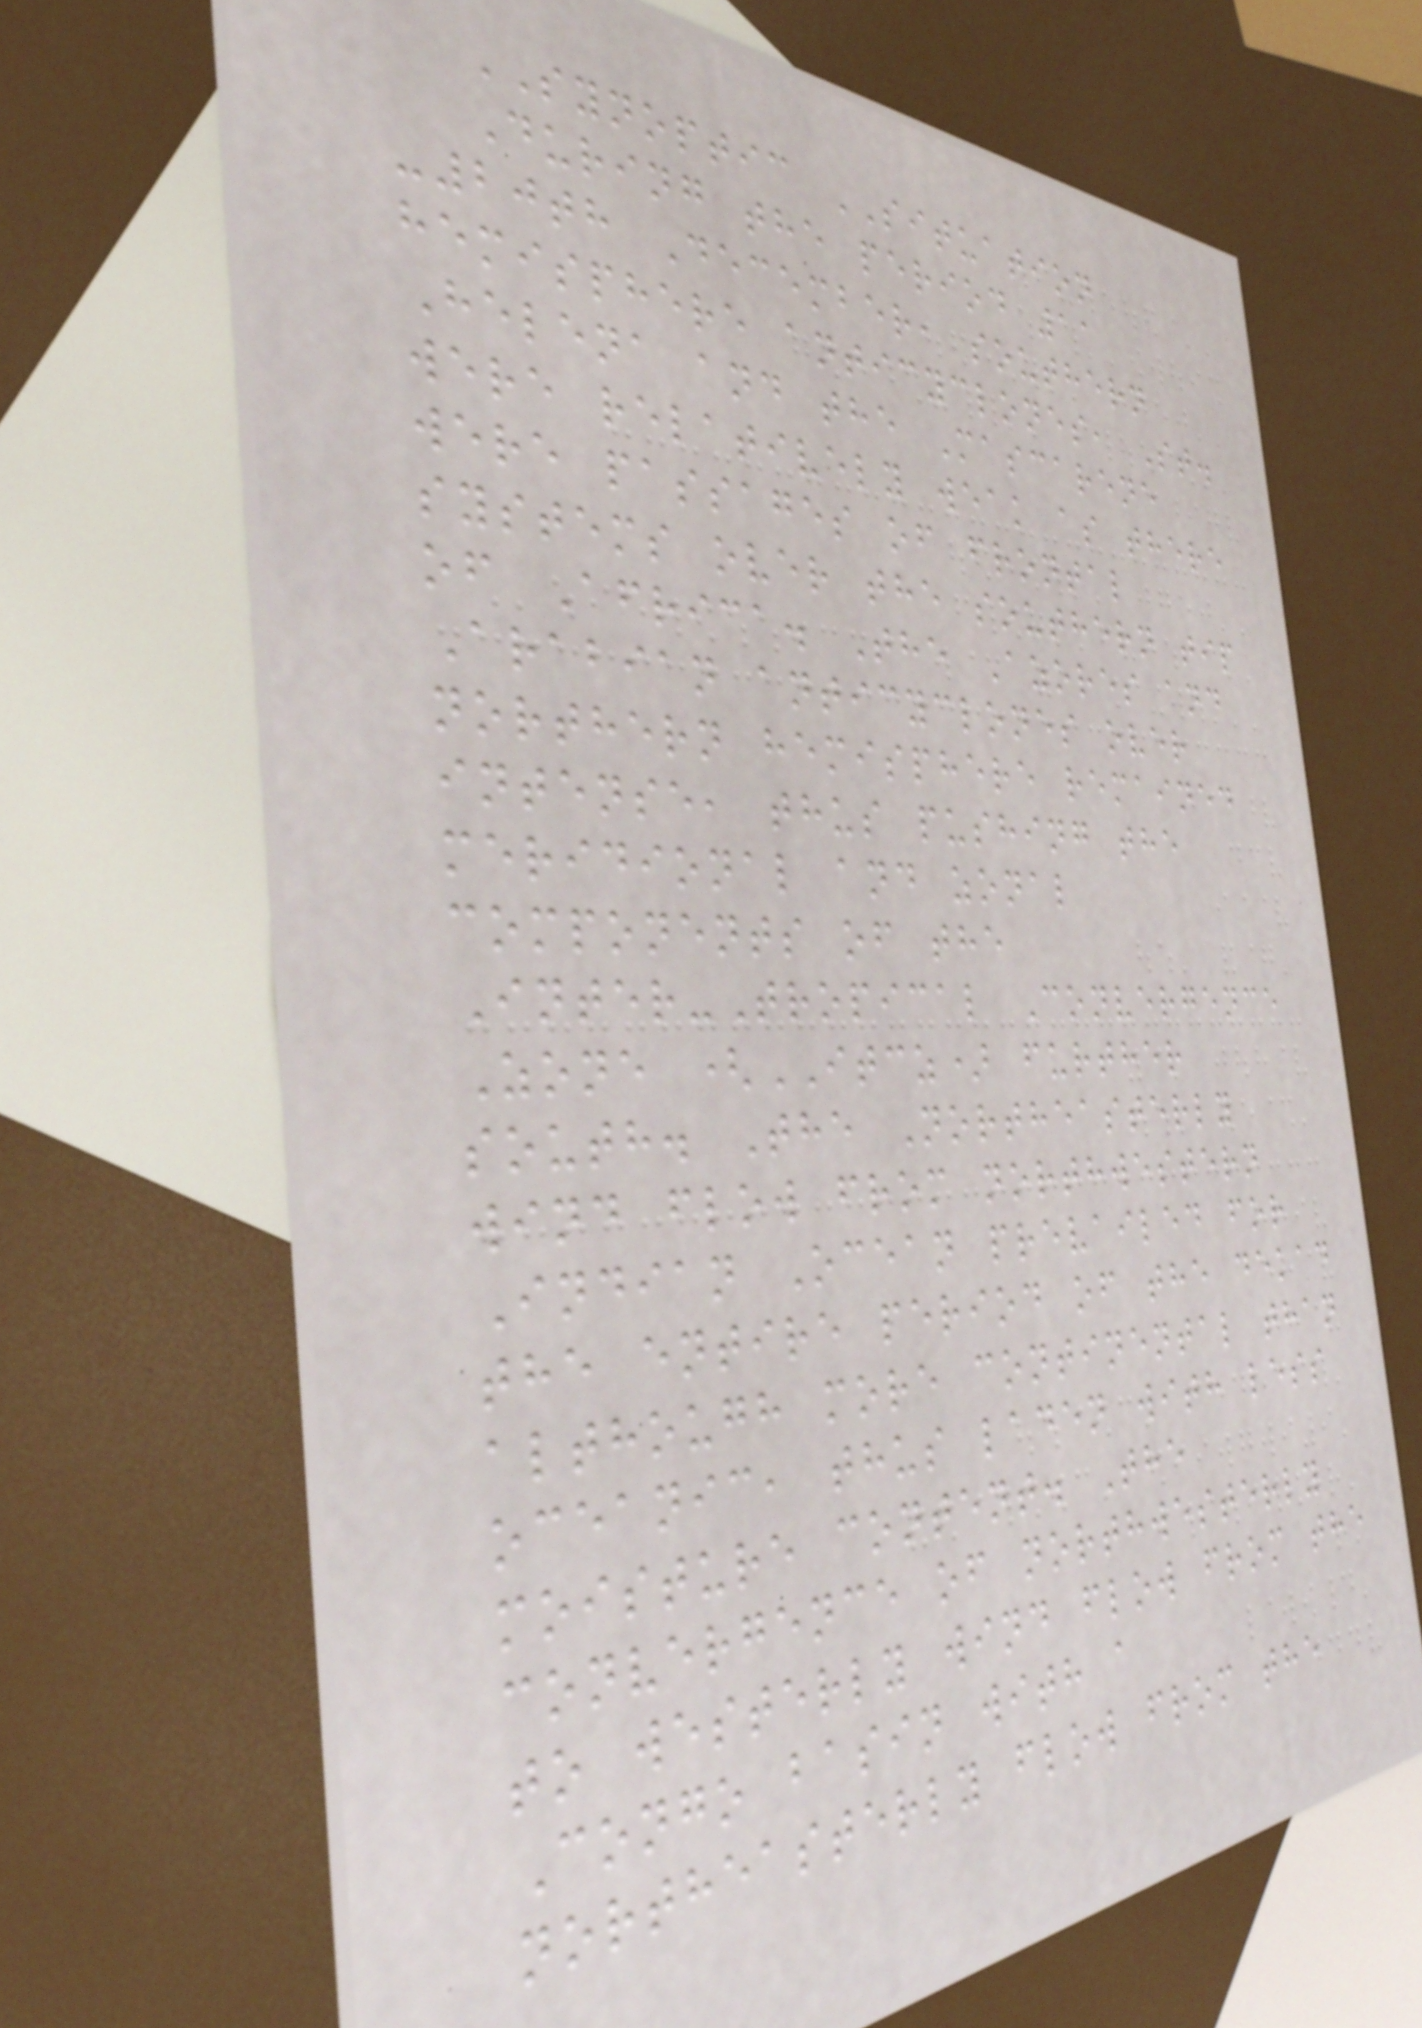SYNOPTIC SITUATION
During the period 11
-20th December, southern
hemisphere anticyclones, St.
Helena and the Mascarene
were relatively weak as there
were passages of frontal
systems over the southern tip
of Africa. The Azores and
Arabian anticyclones over
northern hemisphere remained
intense, thus pushing the
meridional and zonal
components of the
Inter-Tropical Convergence
Zone (ITCZ) further
south. The Northeasterly
wind flow from northwestern
Indian Ocean prevailed for
the entire period of the dekad
although more continental than
oceanic, thus laden with less
moisture content. The
convergence of northwesterly
to westerly wind flow from the
Congo basin with a
northeasterly flow from the
